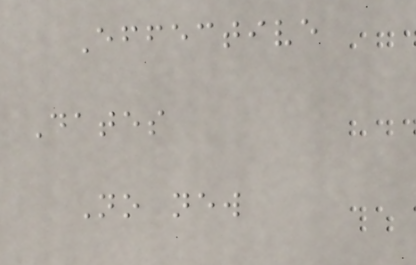Effective
Dates
No new
